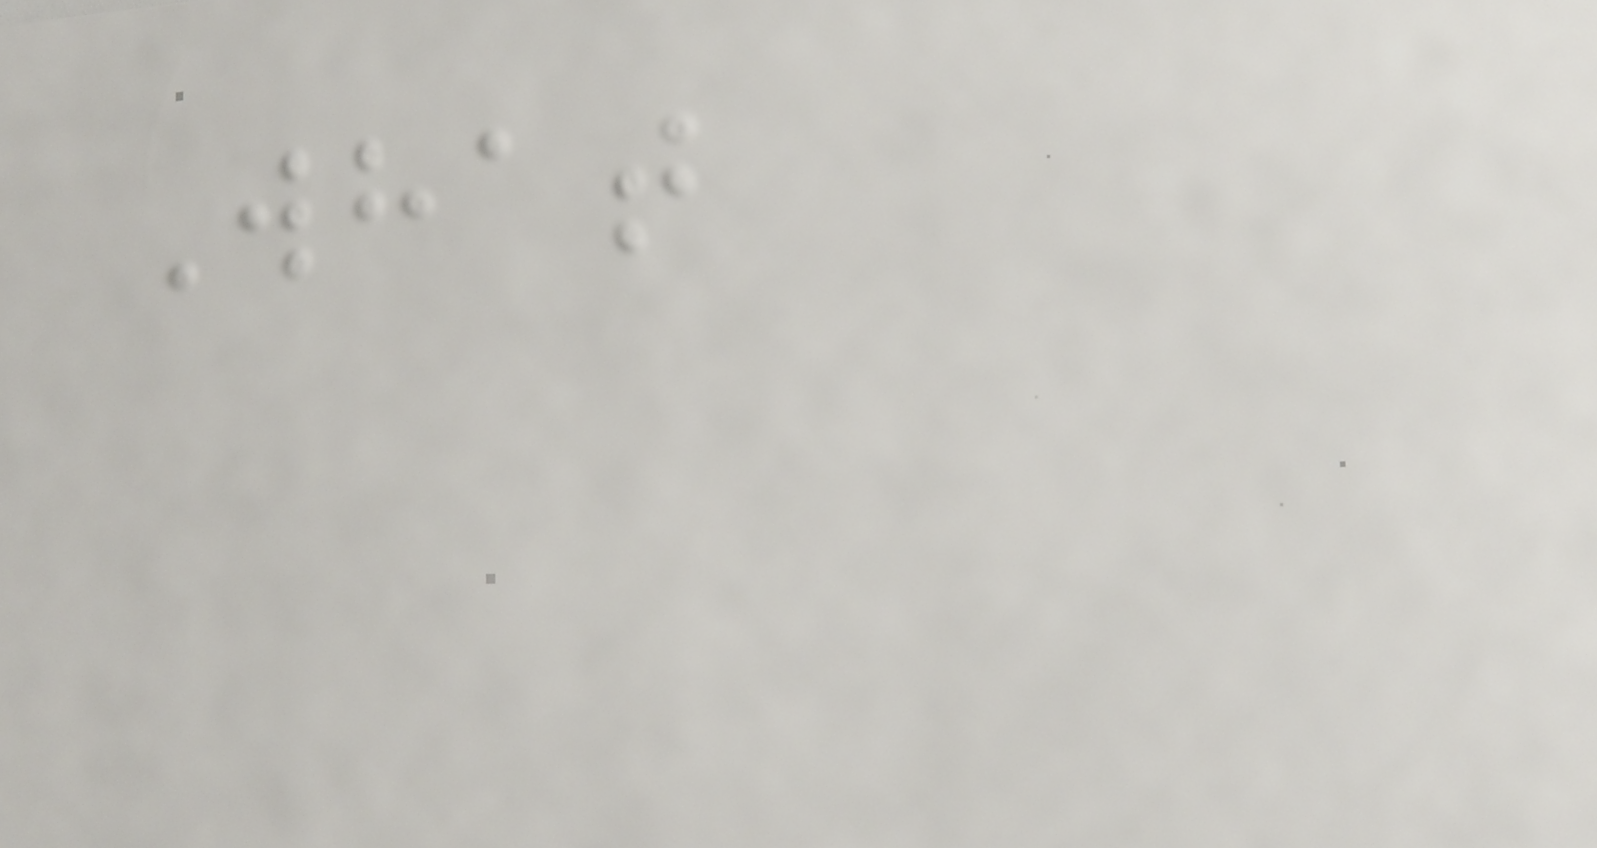What
